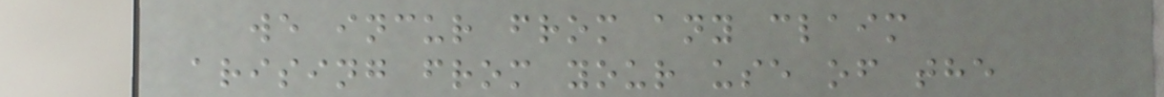we incur from any claim
arising from your use of the
